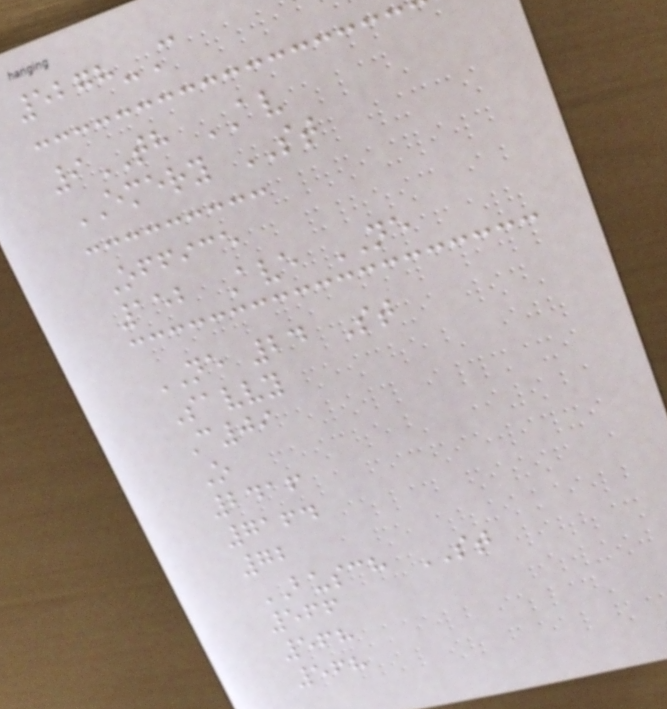5278-C
9TH AV
EMERY ST
Office
152 Ave NE
NE 24 St
Savvy
C09
O
2416
7164
72
BUSCH ST
566
568
568
